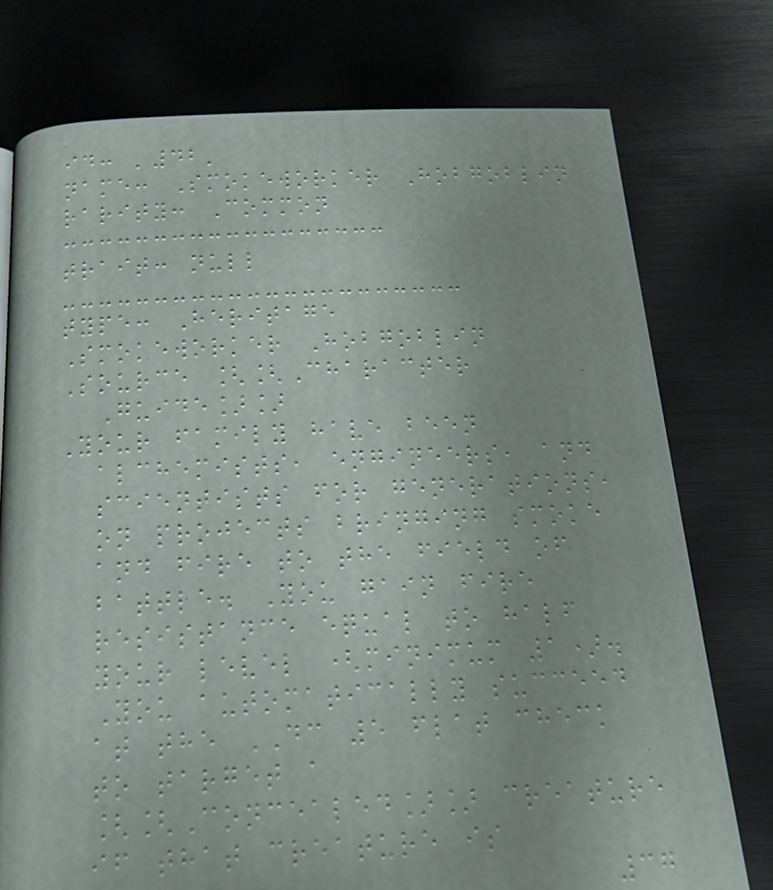id: '42'
name: Smokeworker Hobgoblin
rarity: Common
trait: null
type: Heritage
Smokeworker Hobgoblin
Source [[Character
Guide]]
Your family have been
alchemists, engineers, and
scientists for generations,
on projects bringing smoke
and fire to the field of
battle. You gain fire
resistance equal to half
your level (minimum 1).
You automatically succeed
at the DC 5 flat check
to target a
[[Concealed]] creature
if that creature is
37
